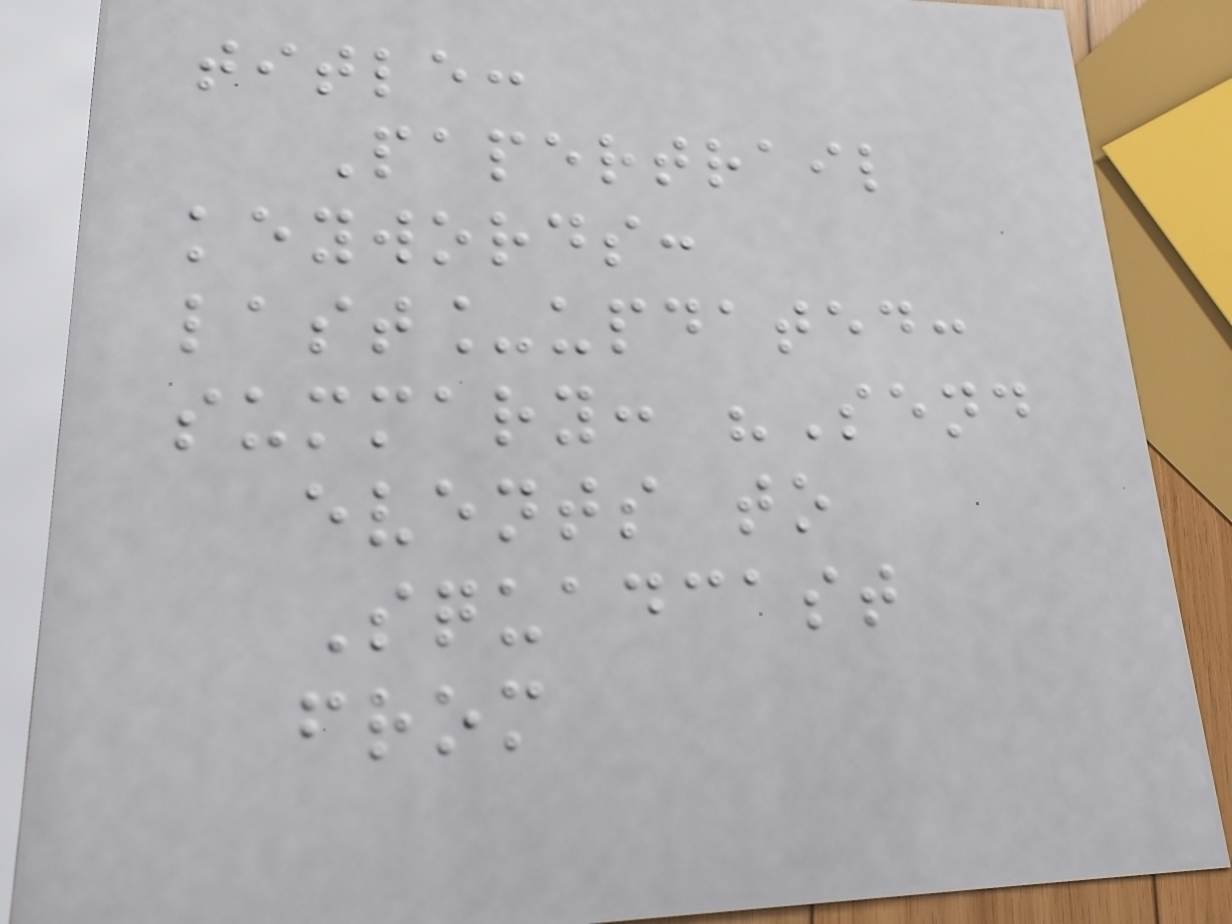title:
Papertrail
keywords:
last_updated:
summary: "Send
events to
Squadcast
from
